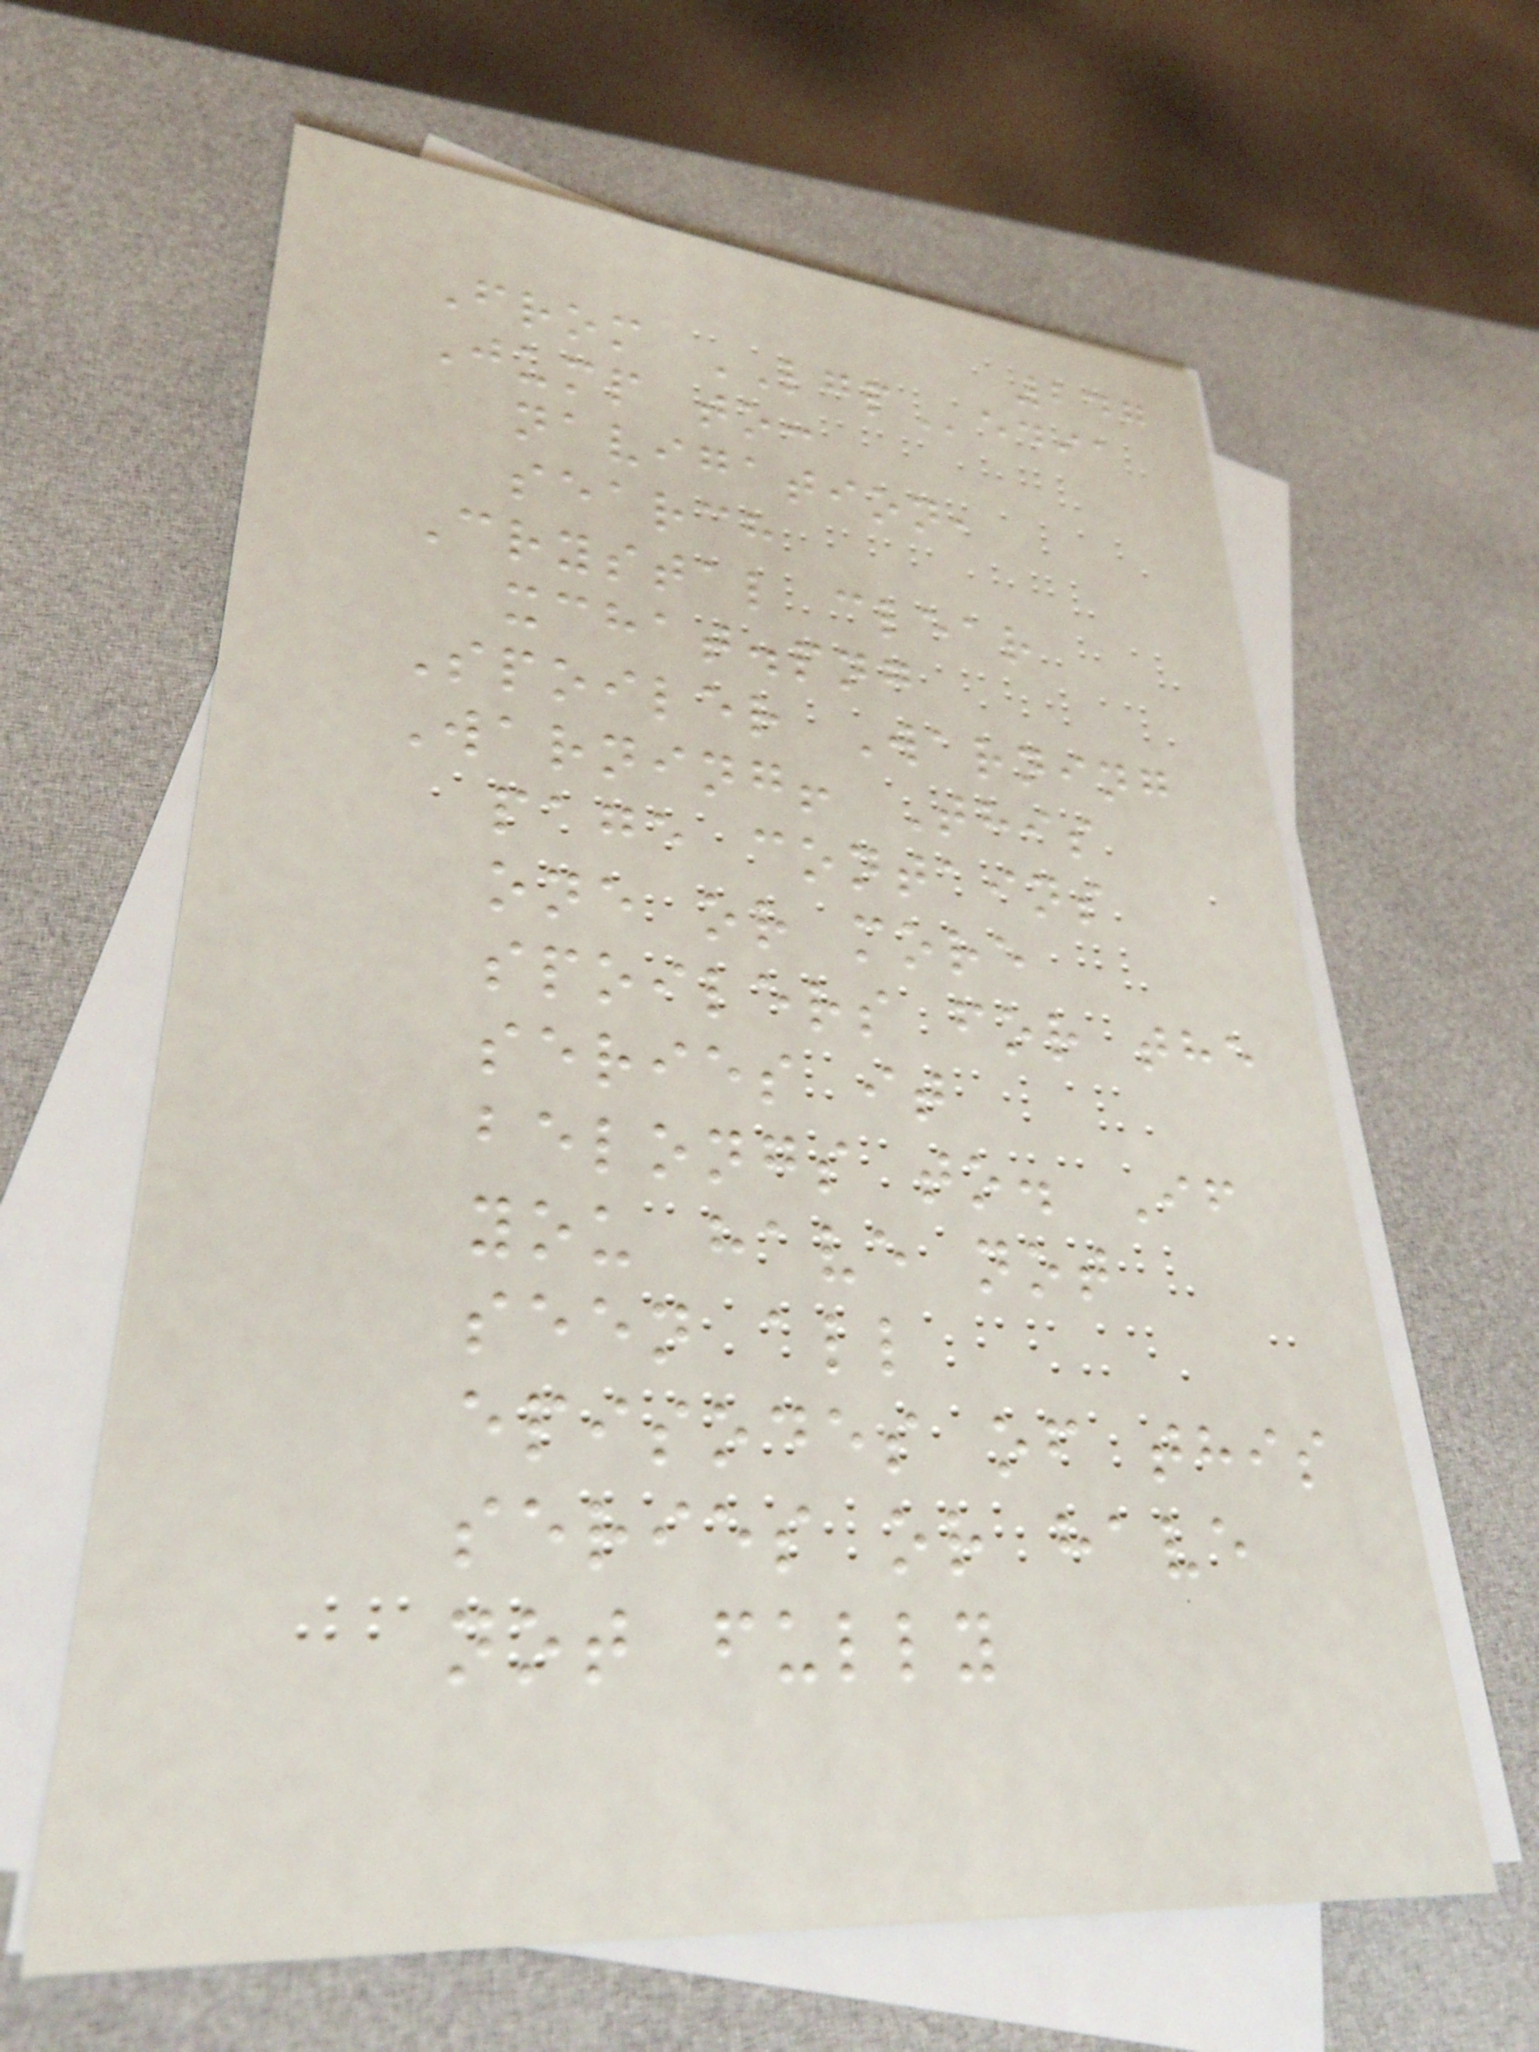247
From LGPedia
Jump to:
navigation,
search
Crystal clear
xchat.png
Spoiler Warning
Warning! This
page contains
one or more
spoilers for the
series it
belongs to. If
you have not
seen all
episodes of this
series or have
not fully
